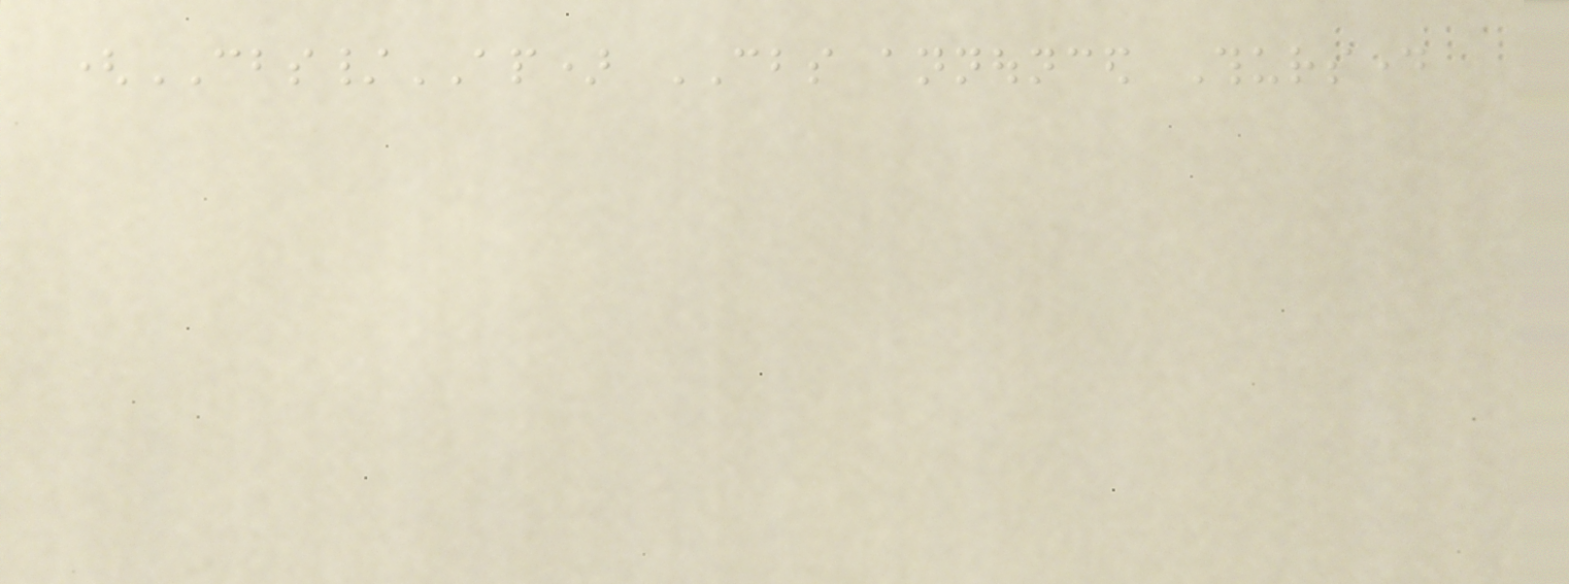(CBS/AP) CBS announced Thursday
